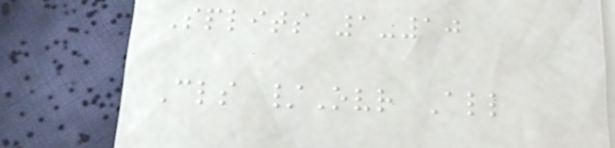Splits 1-10
Cls /Ovr All
